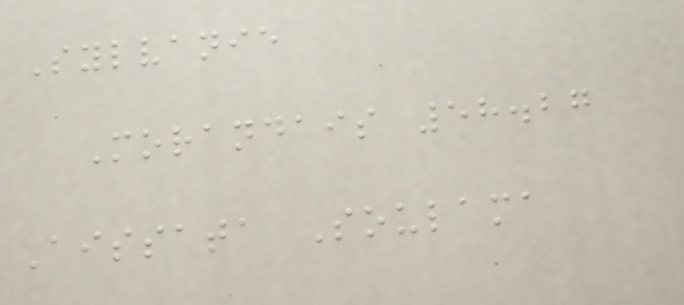Sylvanie
Morandais 58.27
Aissata Soulama
